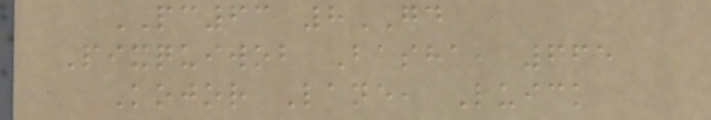PC63 8GD
Pixquiwob Basha, 665
Kojor Lane, Luick
